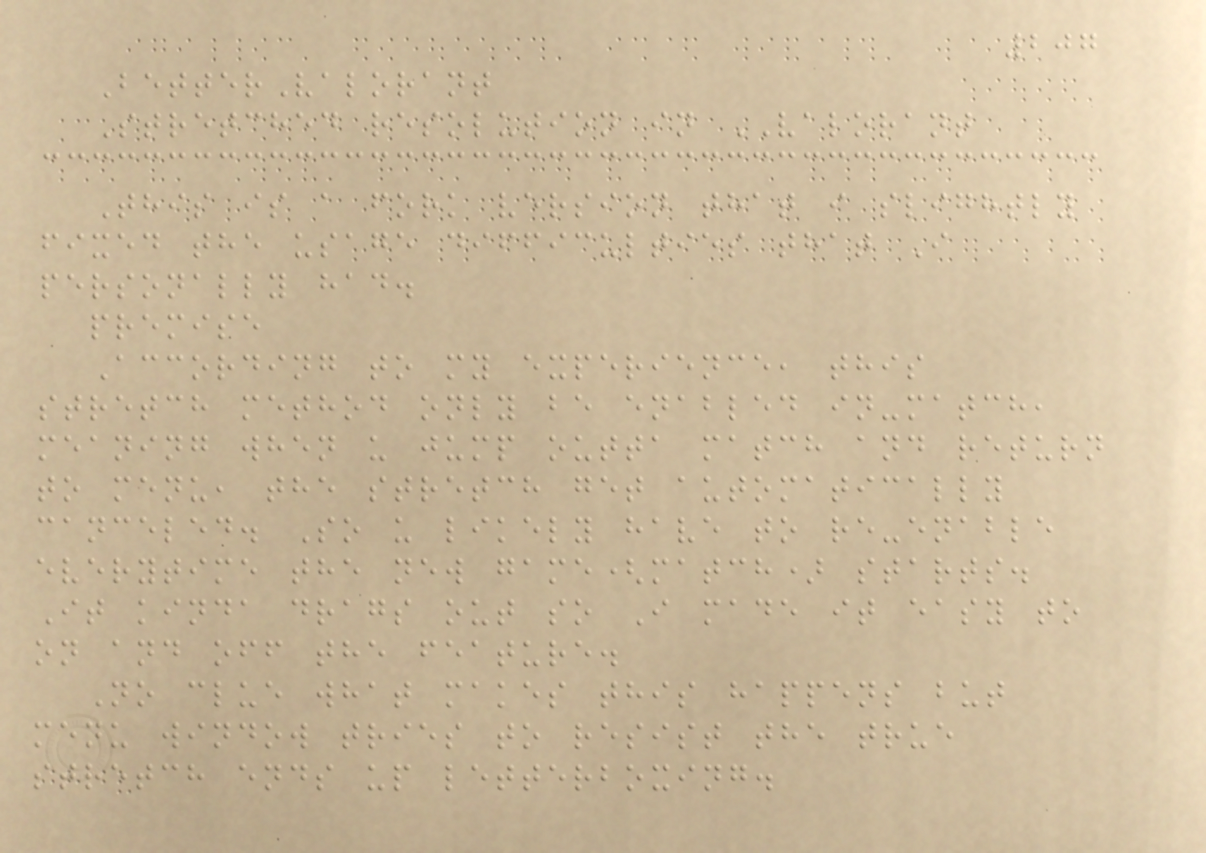207
BetterValorant
Stretched resolution in VALORANT
This is a fork version that i slightly
fixed the usage difficulties that I
personally had.
premise
According to my experience, this
stretch method only be enabled in-match,
meaning when u jump outta match and return
to menu, the stretch get automatically
canceled. So u likely have to re-enable
everytime the new game(match) starts.
It kinda drags out so I made it easy to
on and off the feature.
No clue what makes this happens but
menu window tries to resist the true
stretch ends up letterboxing.
